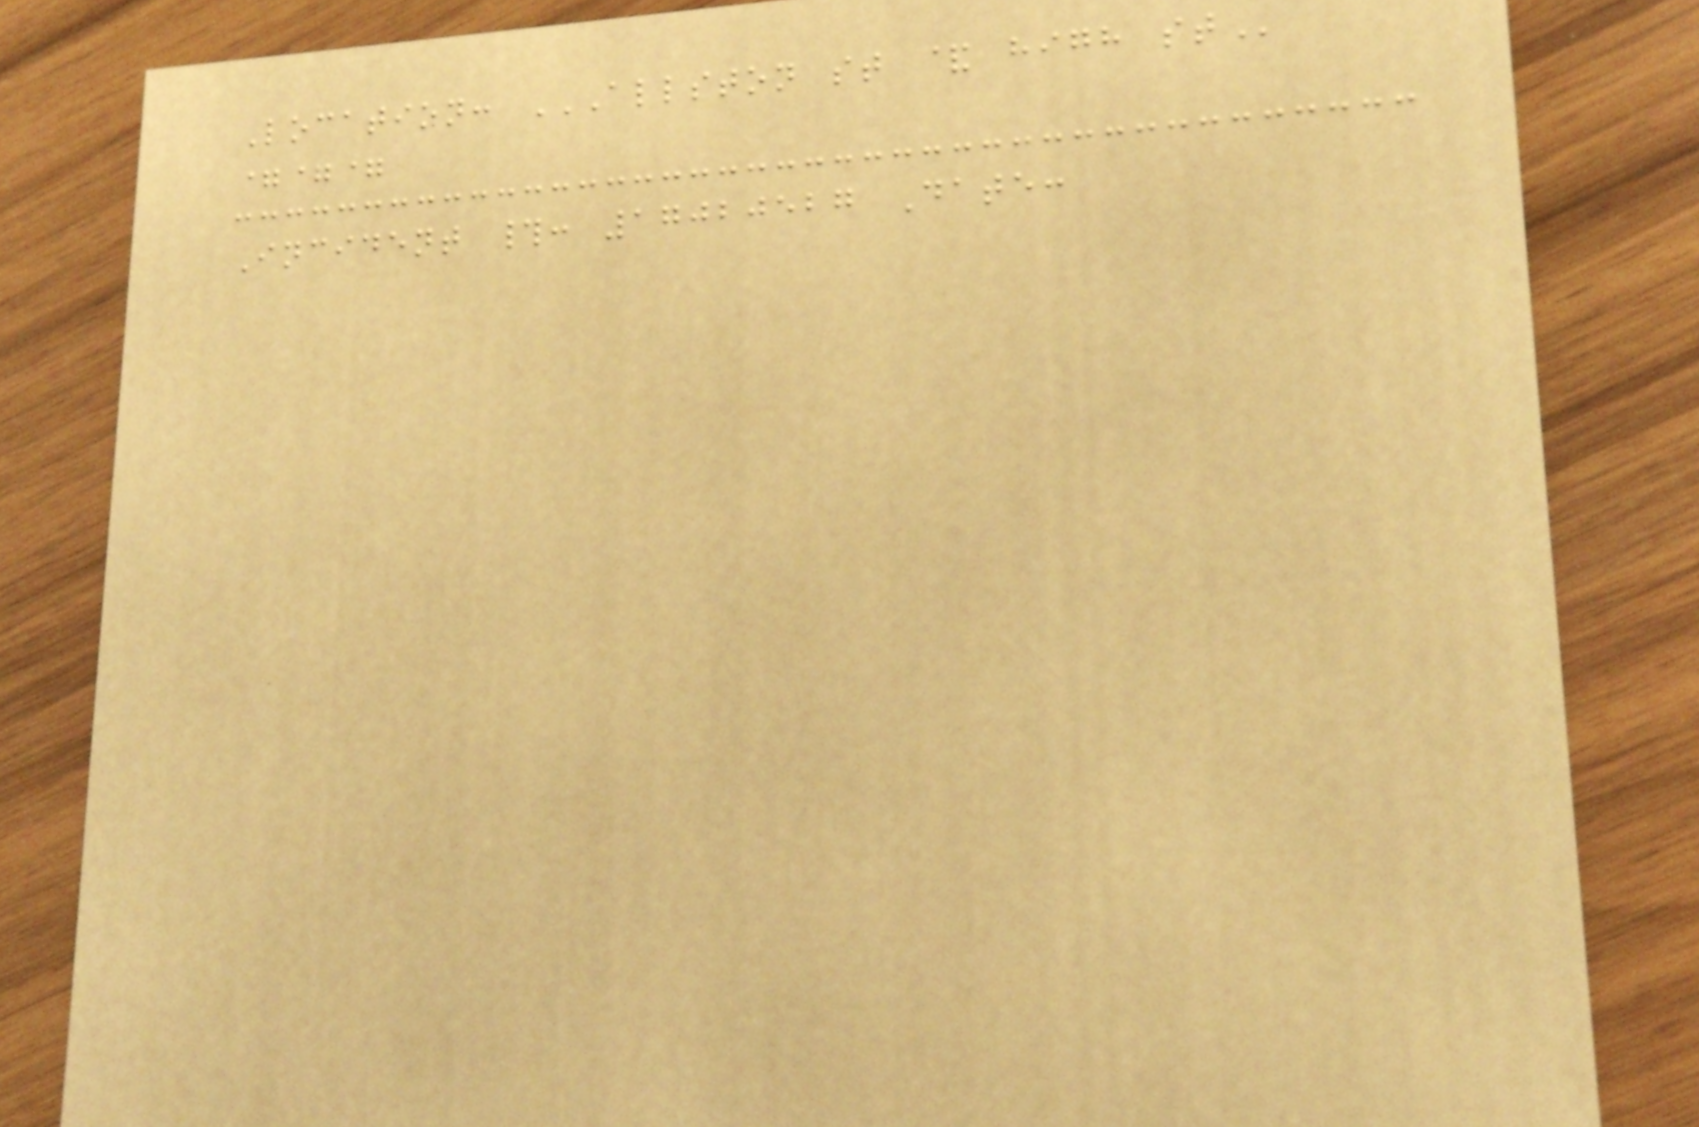Location: ALLSTON ST & HIGH ST
===
Incident #: 17020527 Date:
